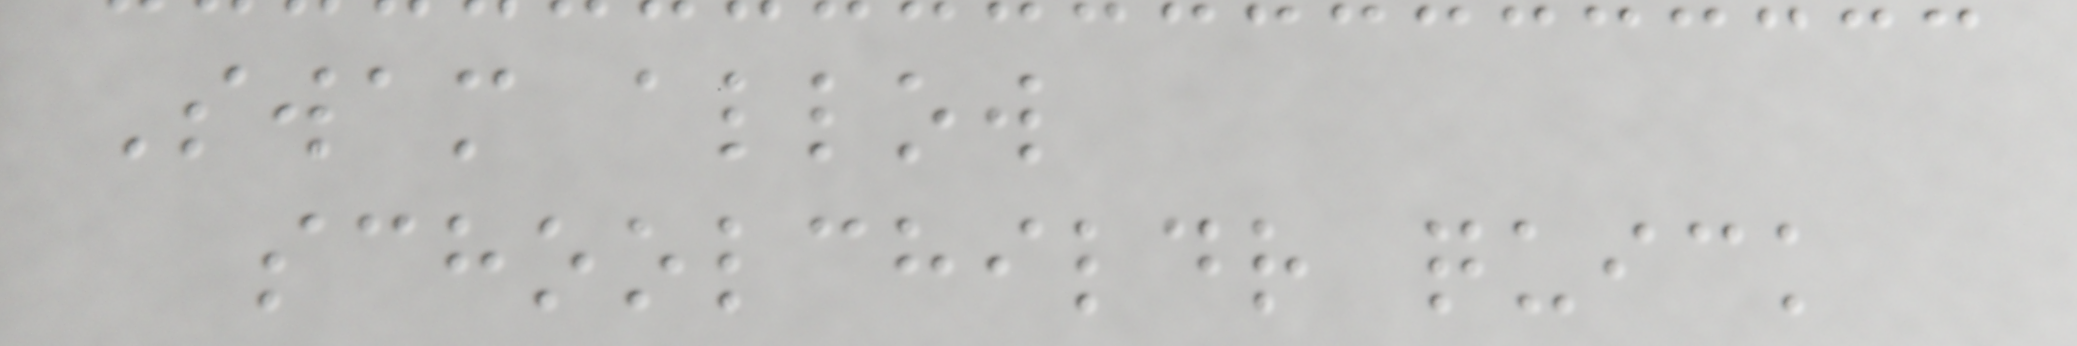Swam allow
schoolchildr quick
